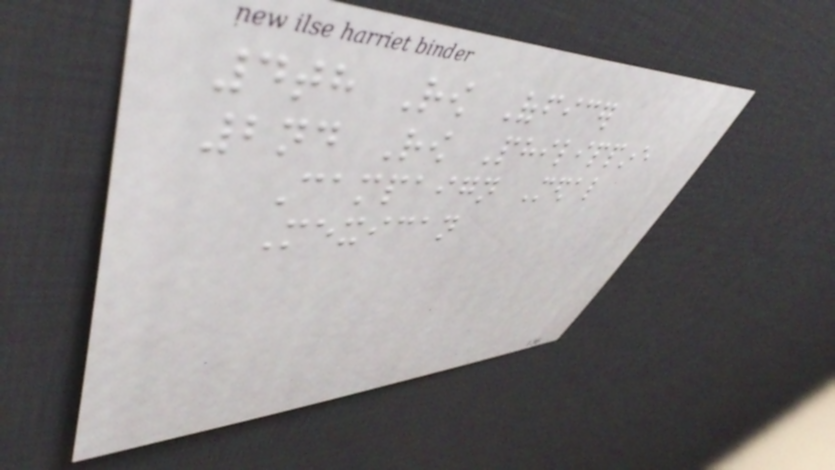4th Row Officer
2nd Row Philippine
Campaign Medal
Mexican
